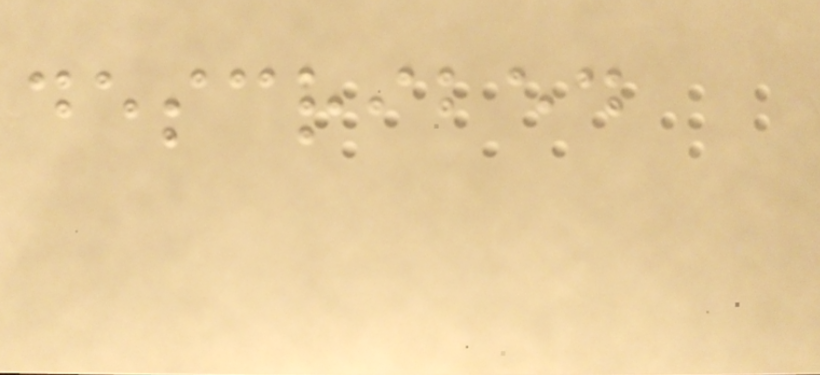described
